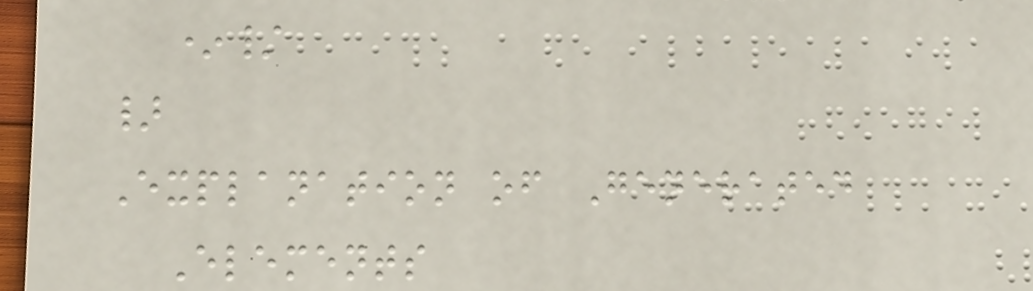*/
}
Explanation of Generated
Elements
